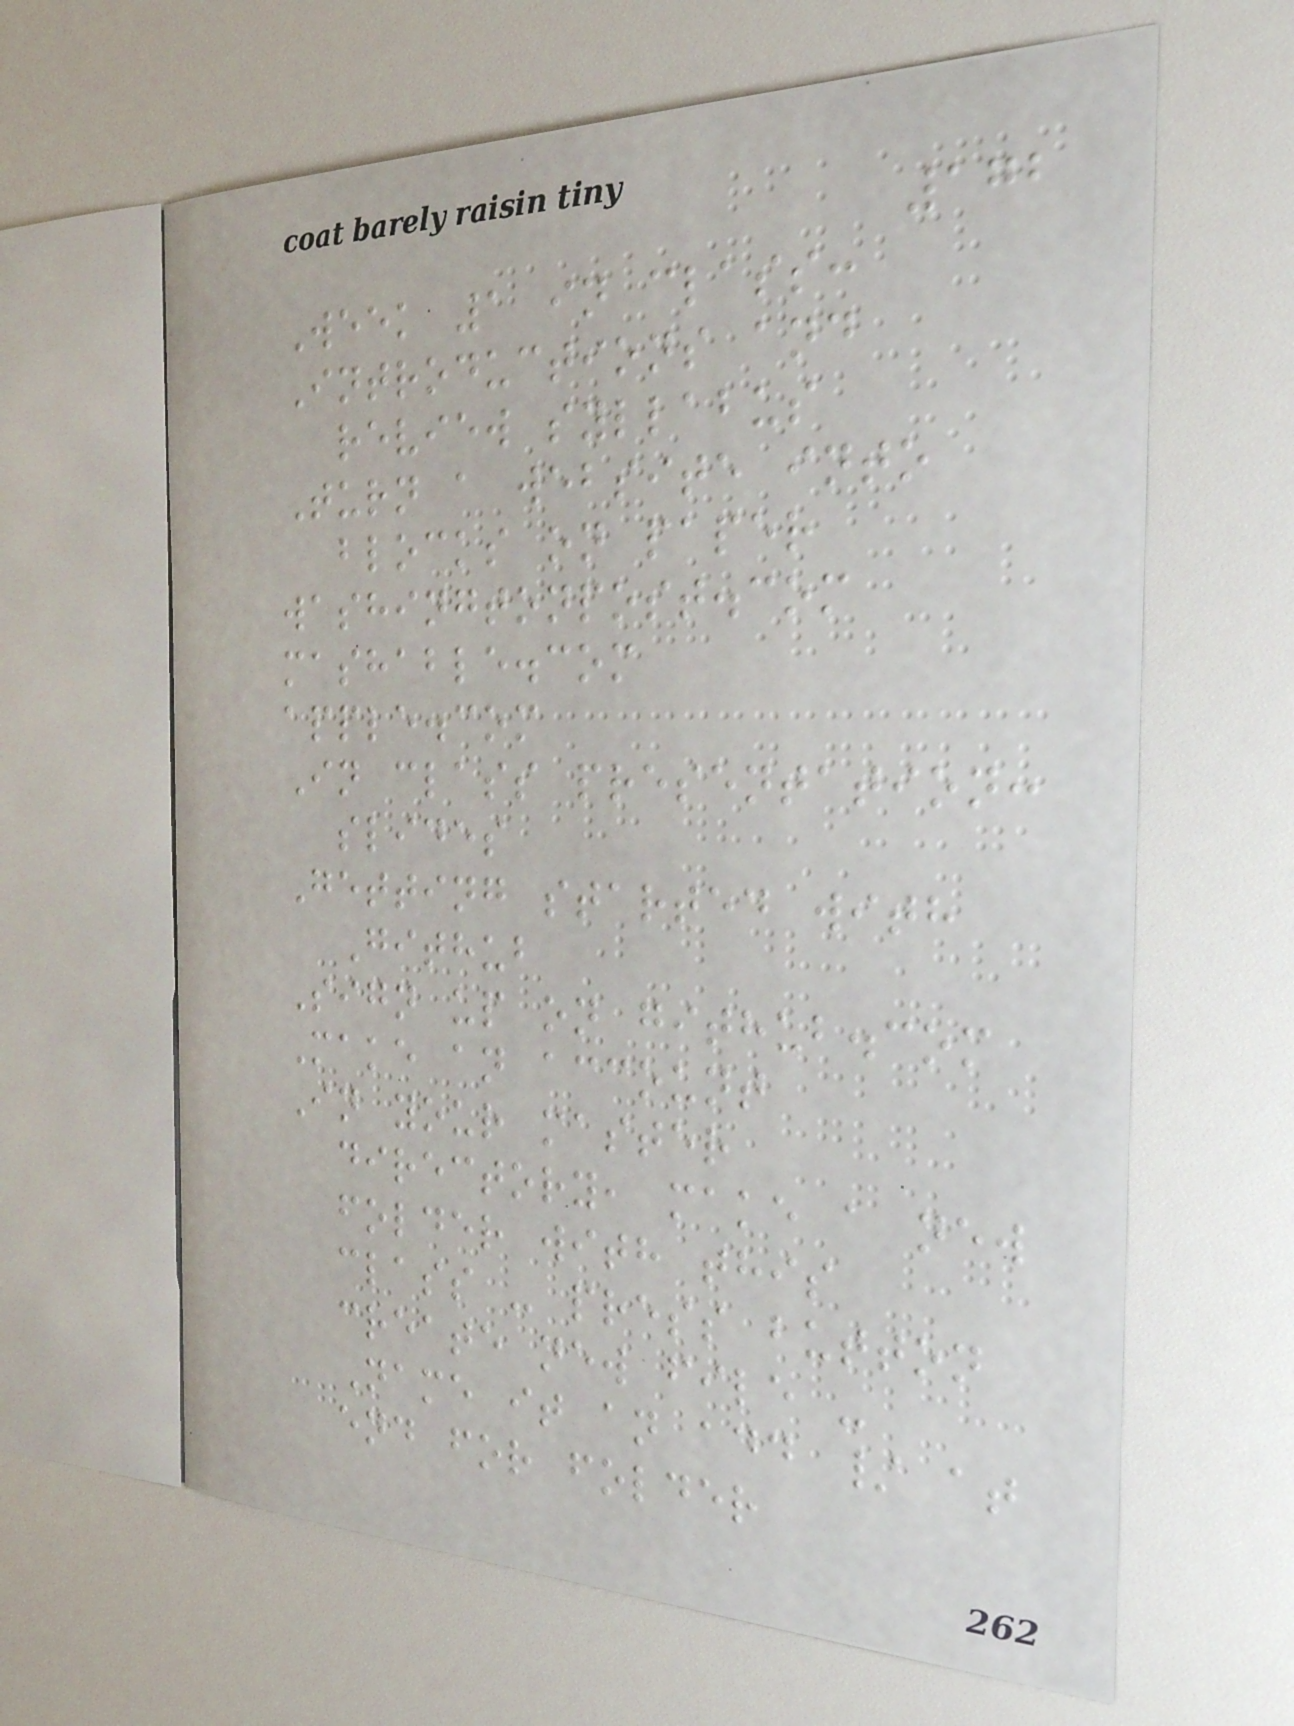172
Week 1 in class:
Introductions and
review syllabus
Turn a website into
blocks on paper
washingtonpost.com
mashable.com
apple.com
In class presentation:
slides
Getting started with
Github
Sign up on github.com
Make an account
In your master
directory, make a new
folder with this
class - press button
create new file -
Name it an add / at
end for folder
